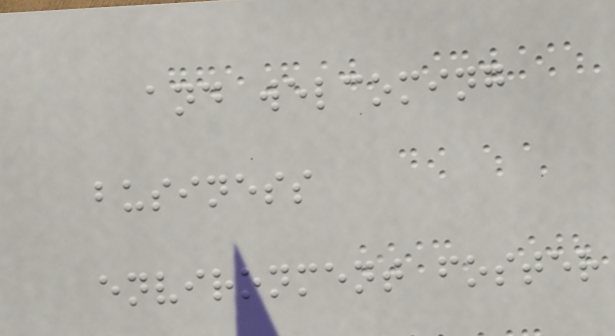and welcoming
business
environment foster
